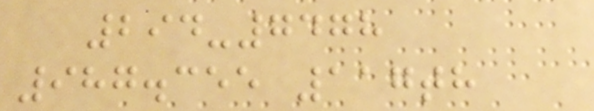294-7478
987.355 117th
